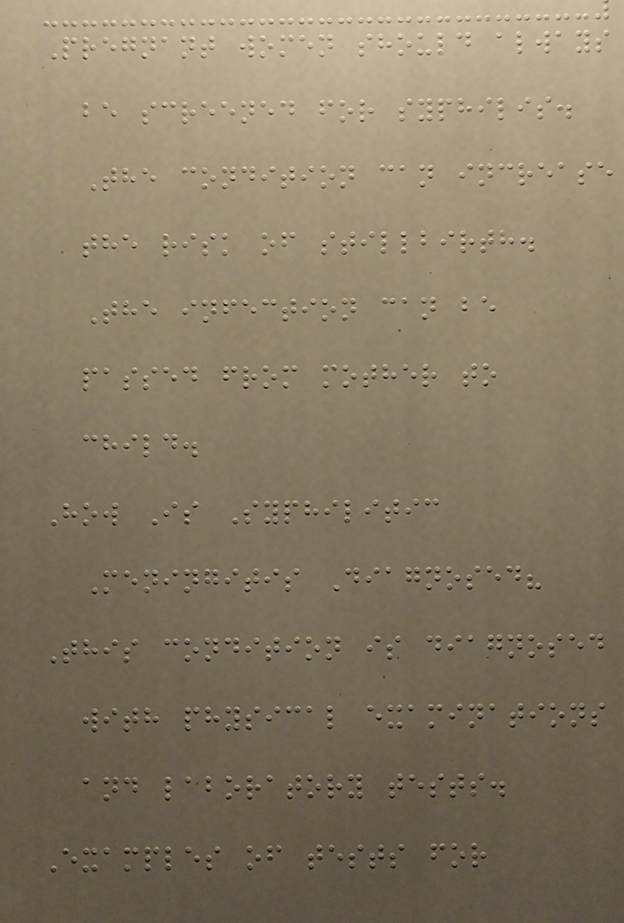Pregnant women should always
be screened for syphilis.
The condition can increase
the risk of stillbirth.
The infection can be
passed from mother to
child.
How Is Syphilitic
Meningitis Diagnosed?
This condition is diagnosed
with physical examinations
and laboratory tests.
Examples of tests for
